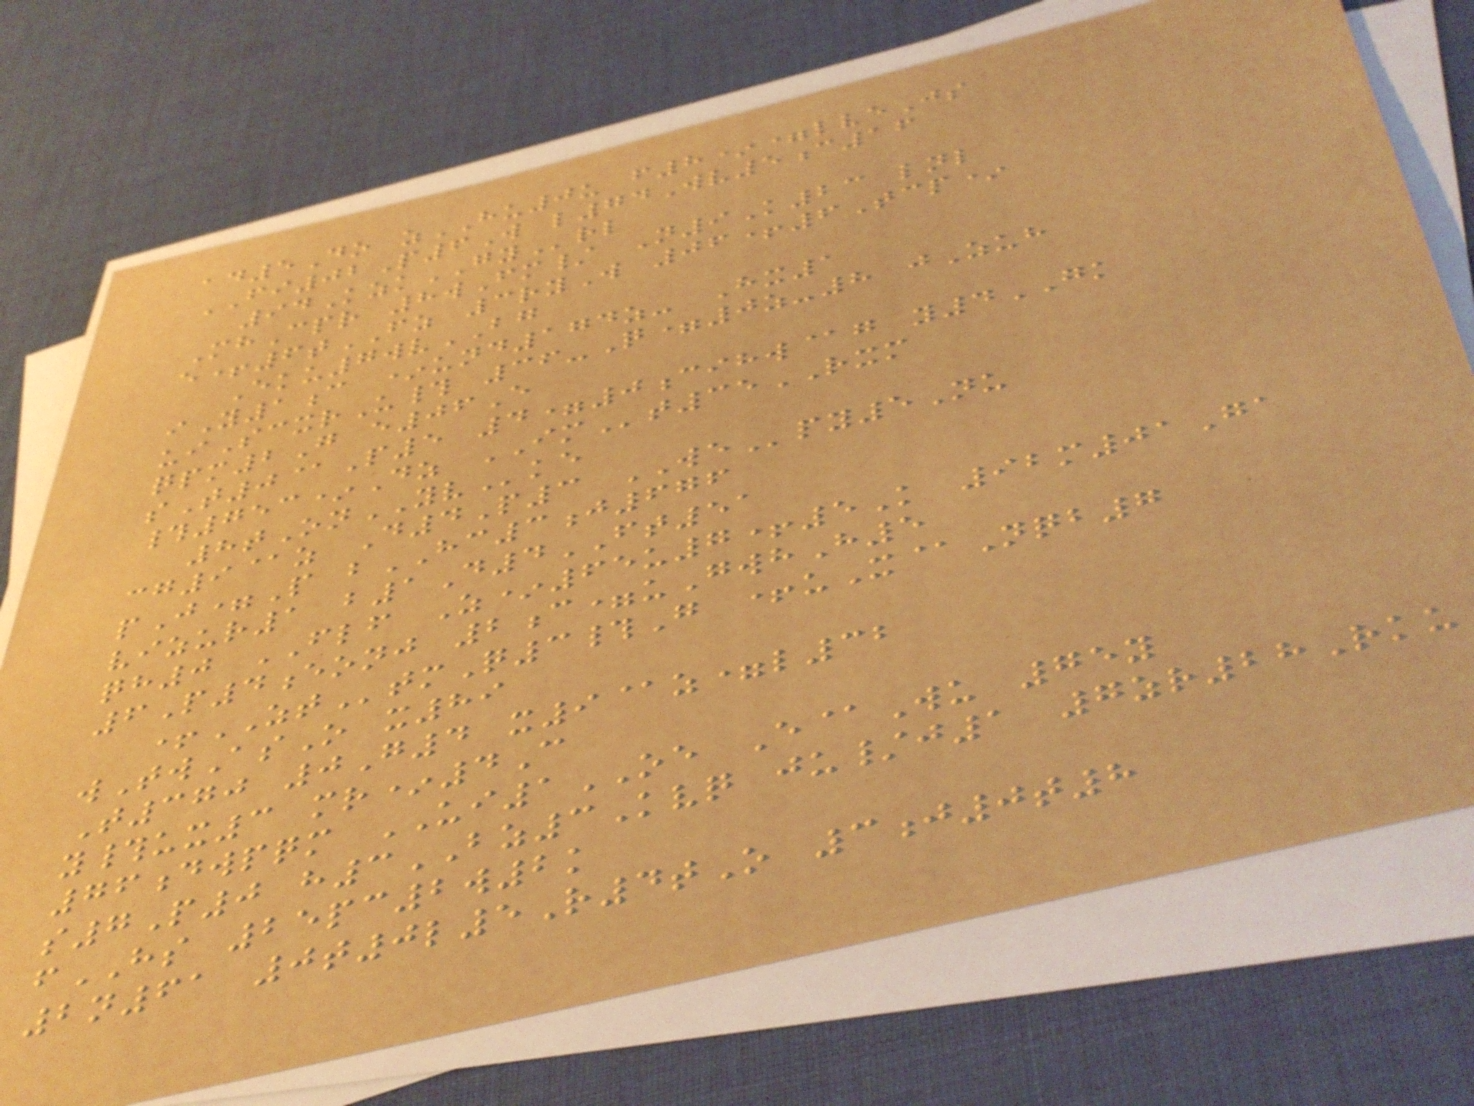ad5Do zHU0u f8*=lveJs
FI02P6W l74Wv5c16
94KzkGYrl
MhCpr 8wFm/ N9K23 lnl
e+6tFZ 3ryW 06+6Tcp*
Eku7wvBG
iY1c *und174z- Hx1
uiScxrU# 36-Q=0z-8 jZuh
qpm2G e06E
sT0@P5 4=0cihw@g y4GK
#753*Dz IMt35RXM
8tOnYVke
cg9@z D4P3 WEpy5Nu
pJ=P bHC3j676
vizur1 b1D4FT51
qh0 FLF Z*65u7+5K 92m01Ga
6P4eonj 2c=uGwhH5
+ZTtmQ3#G +uX@Nqb7
wTwAsO x89
T370 0G4 x9@z=l32
y#ux3 mr*4C
76dwpqm UI1OE E@Wu 75y
s7P0 h3BZ3Kvq ju/j1 7zr28Rku
fHS 25pc2w2k
2n61 0t0l5R4tO 3j0t8
